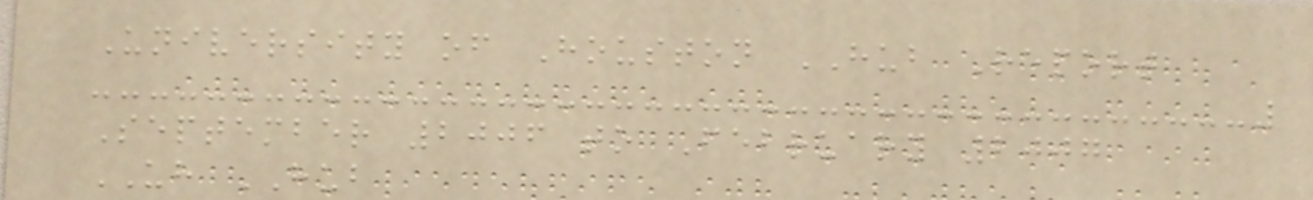University of Houston HUB Report
September 2006 to February 2007
UH HUB
